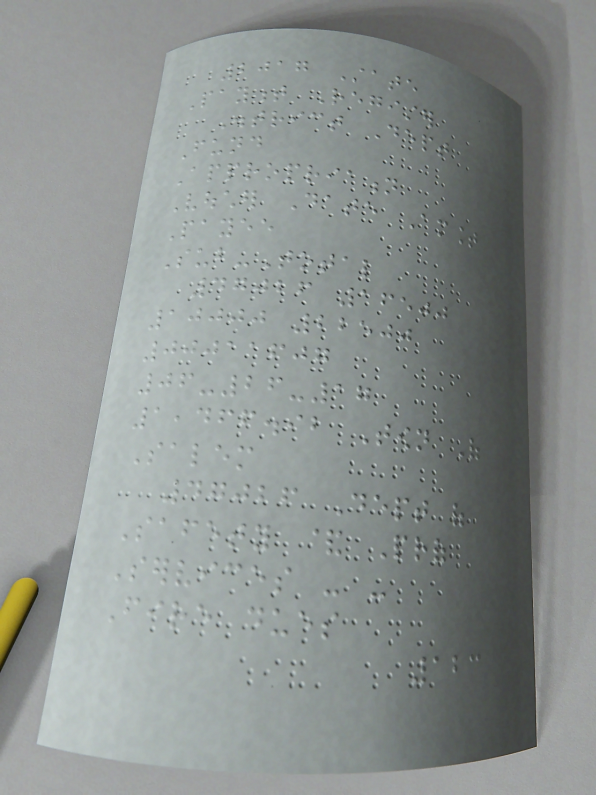2017 State
Payment Register
District Dept
Fund
Appropriation
Voucher Date Amount
Payee
Sub-Total
47026 16500
10000 22500
00011607
06-26-17
1,466.92 Town Of
Salem
47026 Dept of
Safety & Prof
Services - -
Fire dues
123
